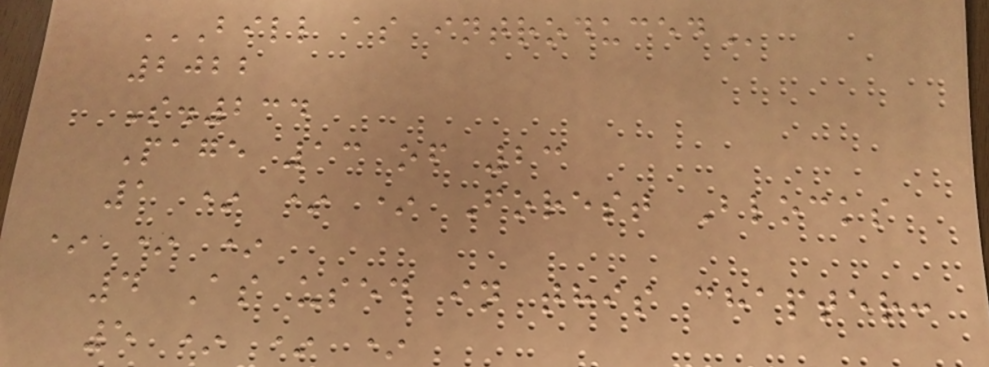BILL AS INTRODUCED
2022
S.234
Page 13 of 23
1 * * * Forest Blocks
* * *
4 As used in this chapter:
5 * * *
